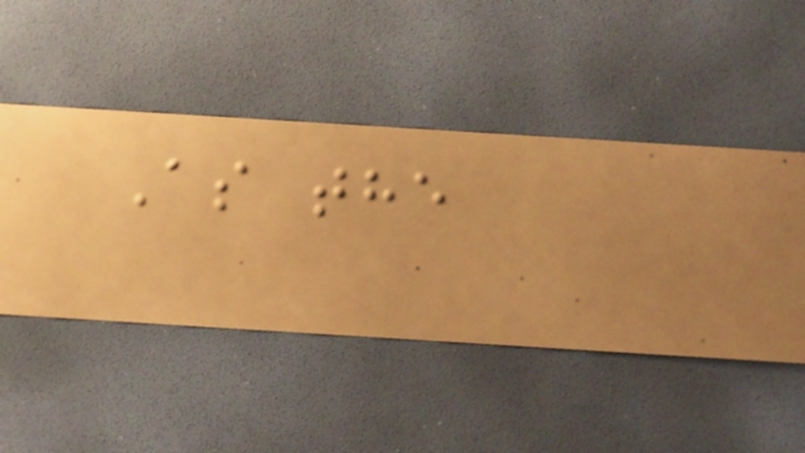As the
